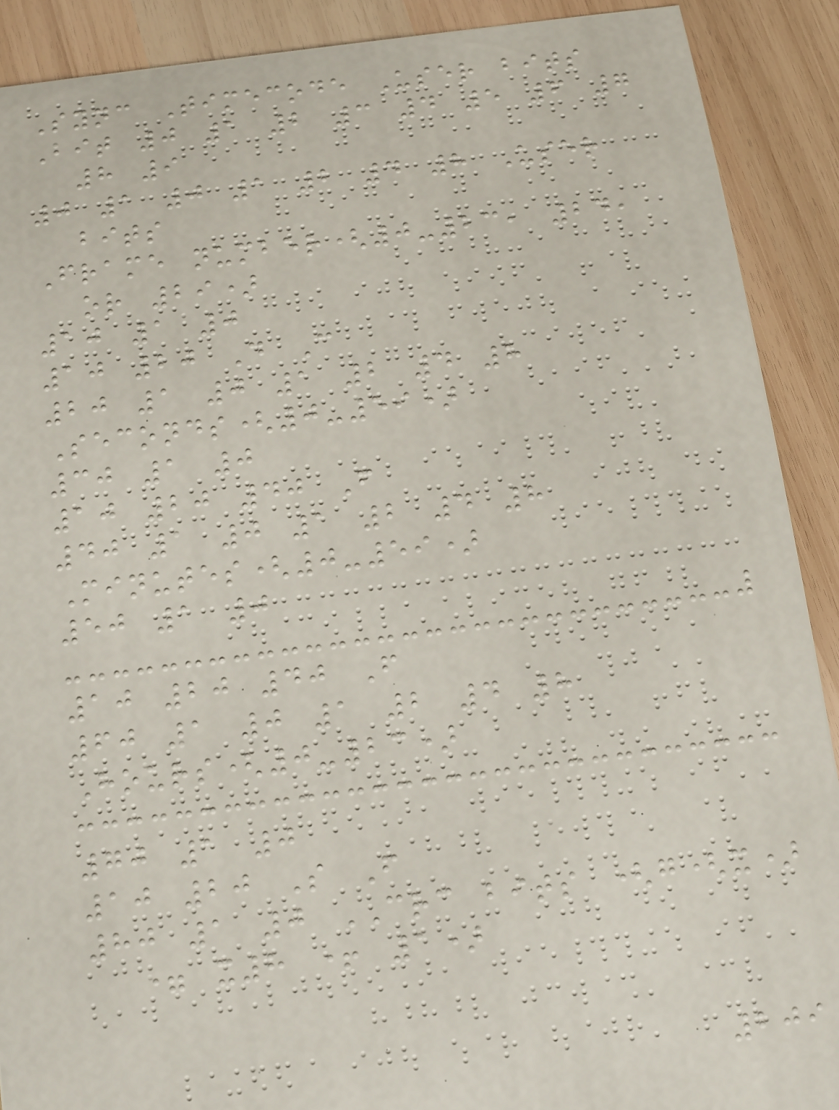Sync Timecode User bits
Bit 0 1 2 3 4 5 6 7
8 9
0 1 0 1 2 4 8 User
bits
Frame number(0-23, 24,
or 29)
10 1 0
10 20 D C
20 1 0 1 2 4 8
Seconds(0-59)
30 1 0
10 20 40 F
40 1 0 1 2 4 8
Minutes(0-59)
50 1 0
10 20 40 F
60 1 0 1 2 4 8
Hours(0-23)
70 1 0
10 20 S F
80 1 0 CRC bits (g(x)
= x8 + 1)
209
